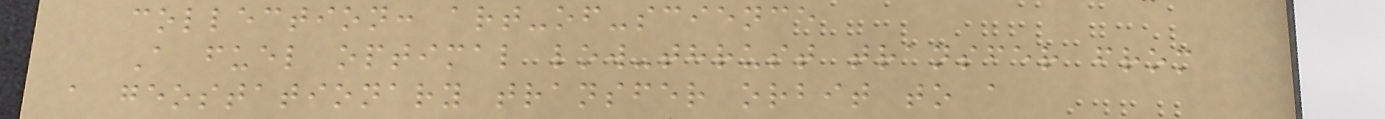collection: art-of-science
A fuel optimal low-thrust transfer from
a geostationary transfer orbit to a
